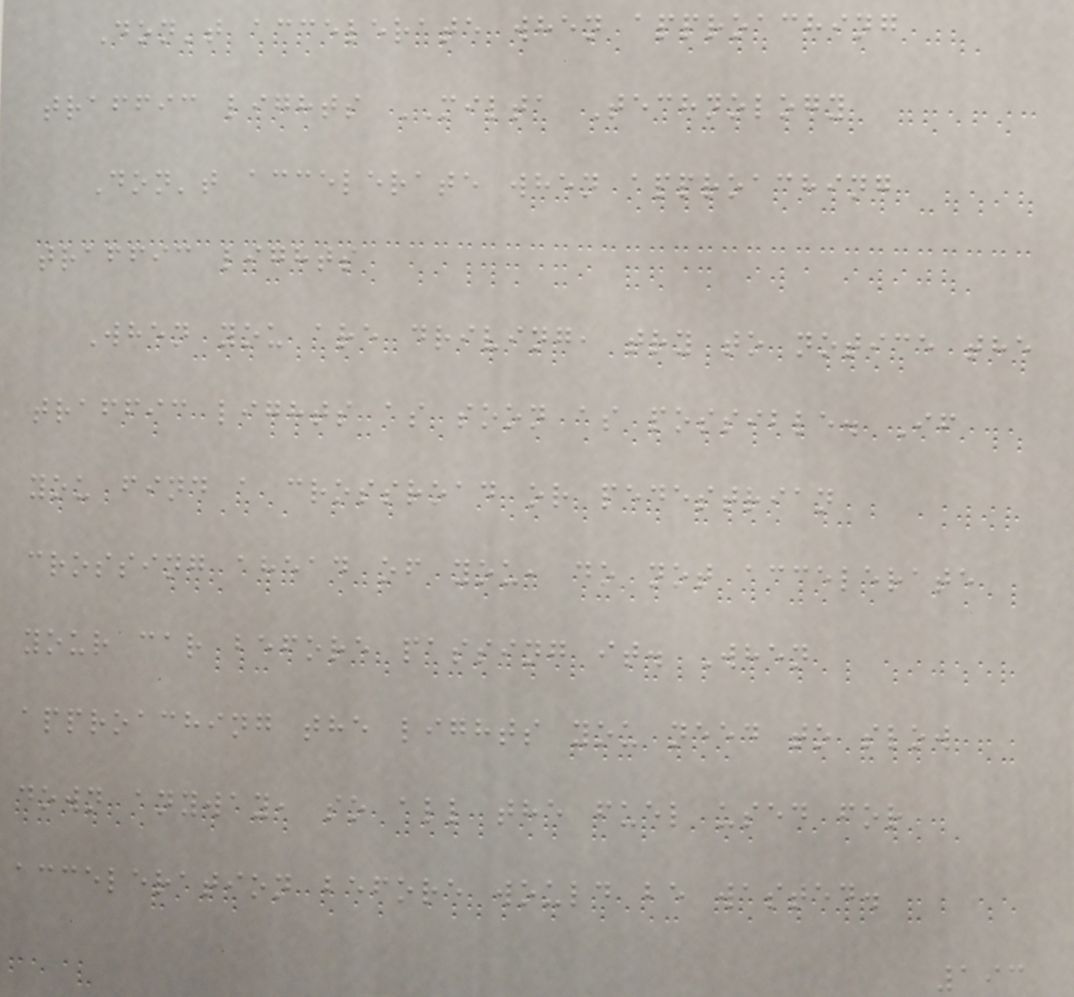Don't accelerate when approaching
traffic lights MILTA Technology
Don't accelerate when approaching
traffic lights
When you are driving, try to notice the
traffic lights as soon as possible. If
you find a crossroad or pedestrian
crossing ahead of you, do not accelerate
your car before passing it. When
approaching the lights you need to slow
down anyway, so all the fuel used for
acceleration before would be wasted.
193
